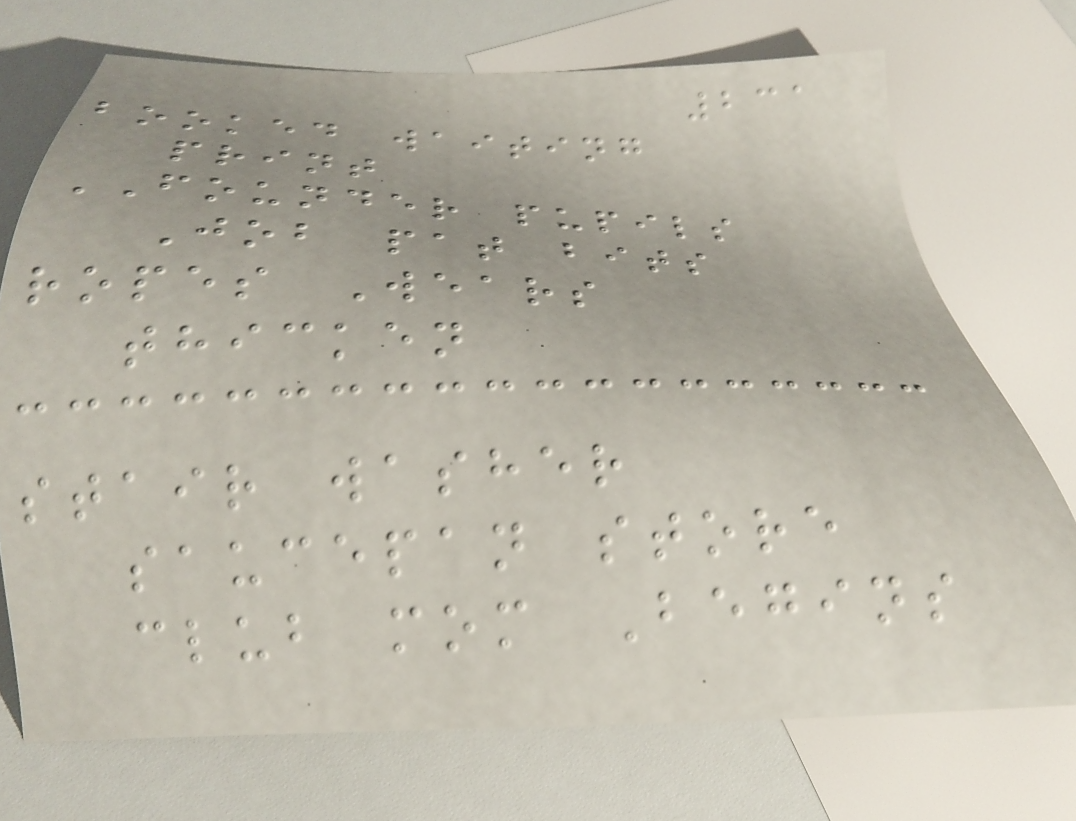231
booked waiting
print
FOUNDER pupils
Job pat bits
ropes Wears
thicken
stair washer
saucepan store
club mom Begins
